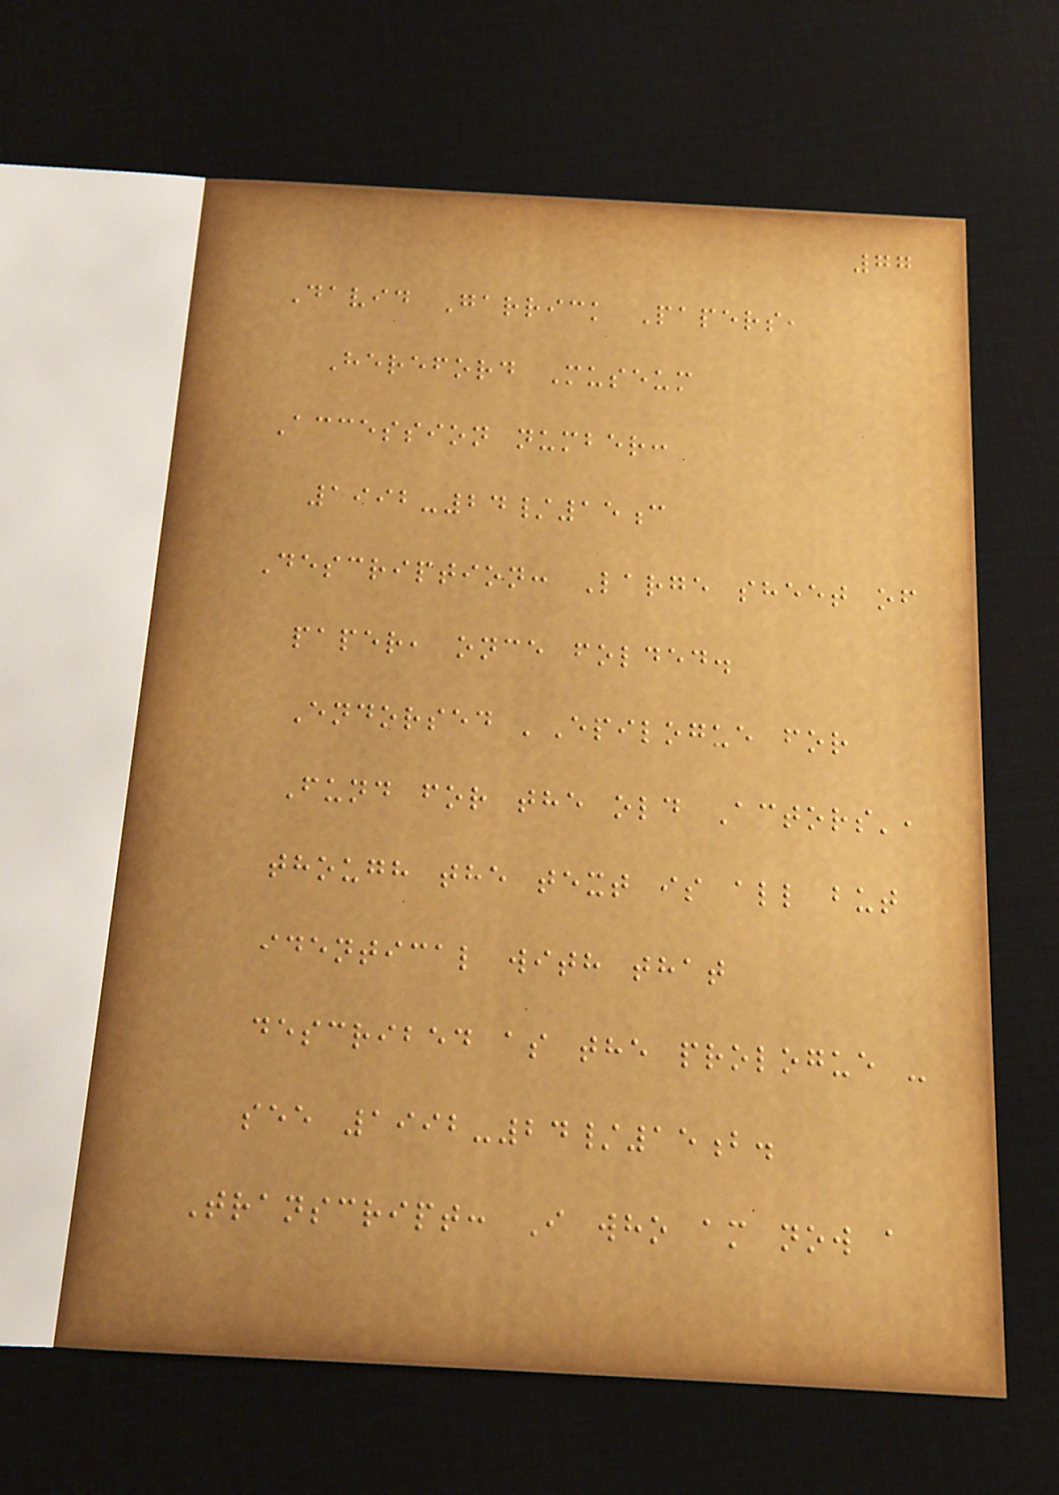77
David Garrick Papers,
Hereford Museum
Accession number:
1992-24/15c
Description: Large sheet of
paper, once folded.
Endorsed 'Epilogue for
Fund for the old Actors',
though the text is all but
identical with that
described as the prologue -
see 1992-24/15b.
Transcript: I who am now a
